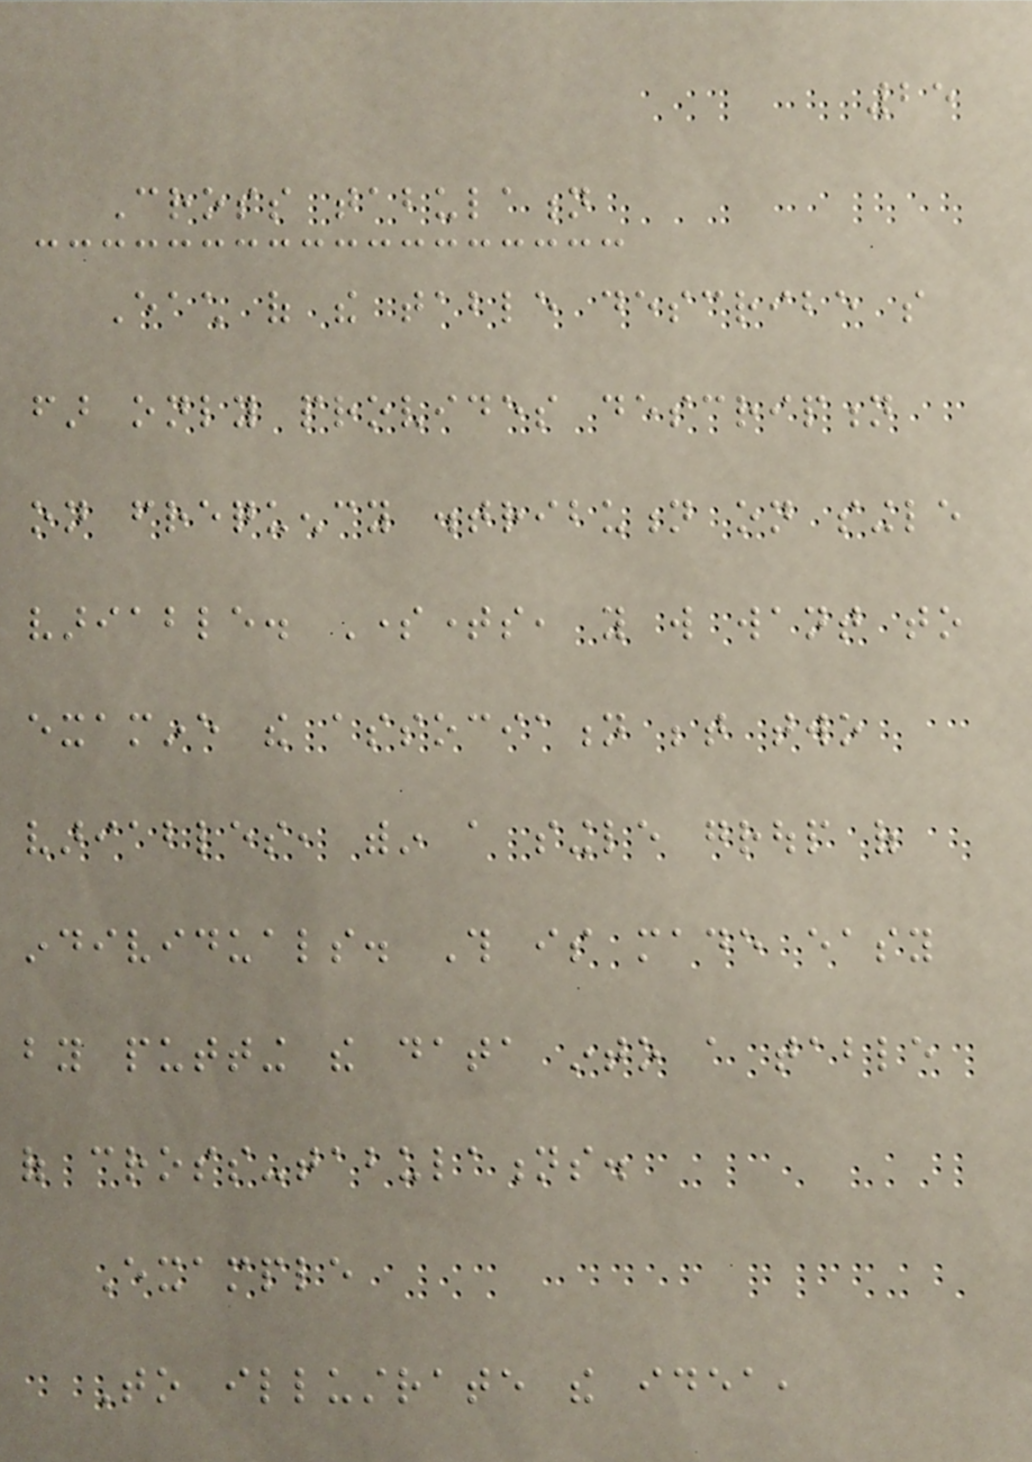25
Cross tabulation
Each of the table describe so
far only provides description
on frequency distribution on single
variable. Sometimes, you will want to
examine the association between two
variables, within a single group of
individuals. This is made easy
by putting the data into a table
of cross-tabulations.
Example
To illustrate the idea,
